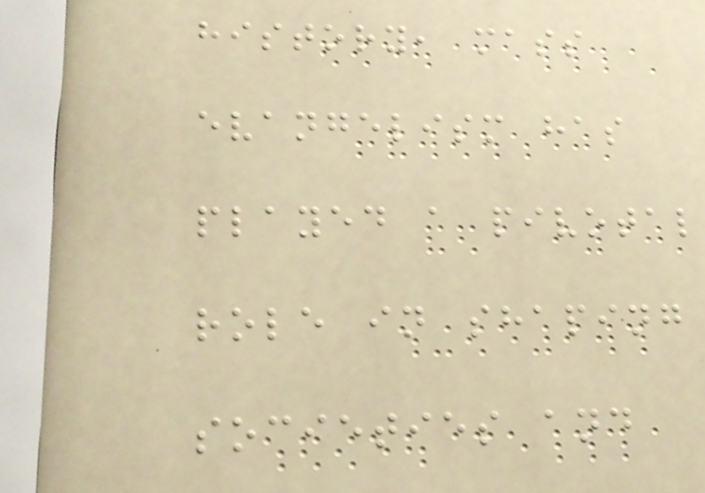history, mass
evangelism has
played a pivotal
role in shaping
societies and
